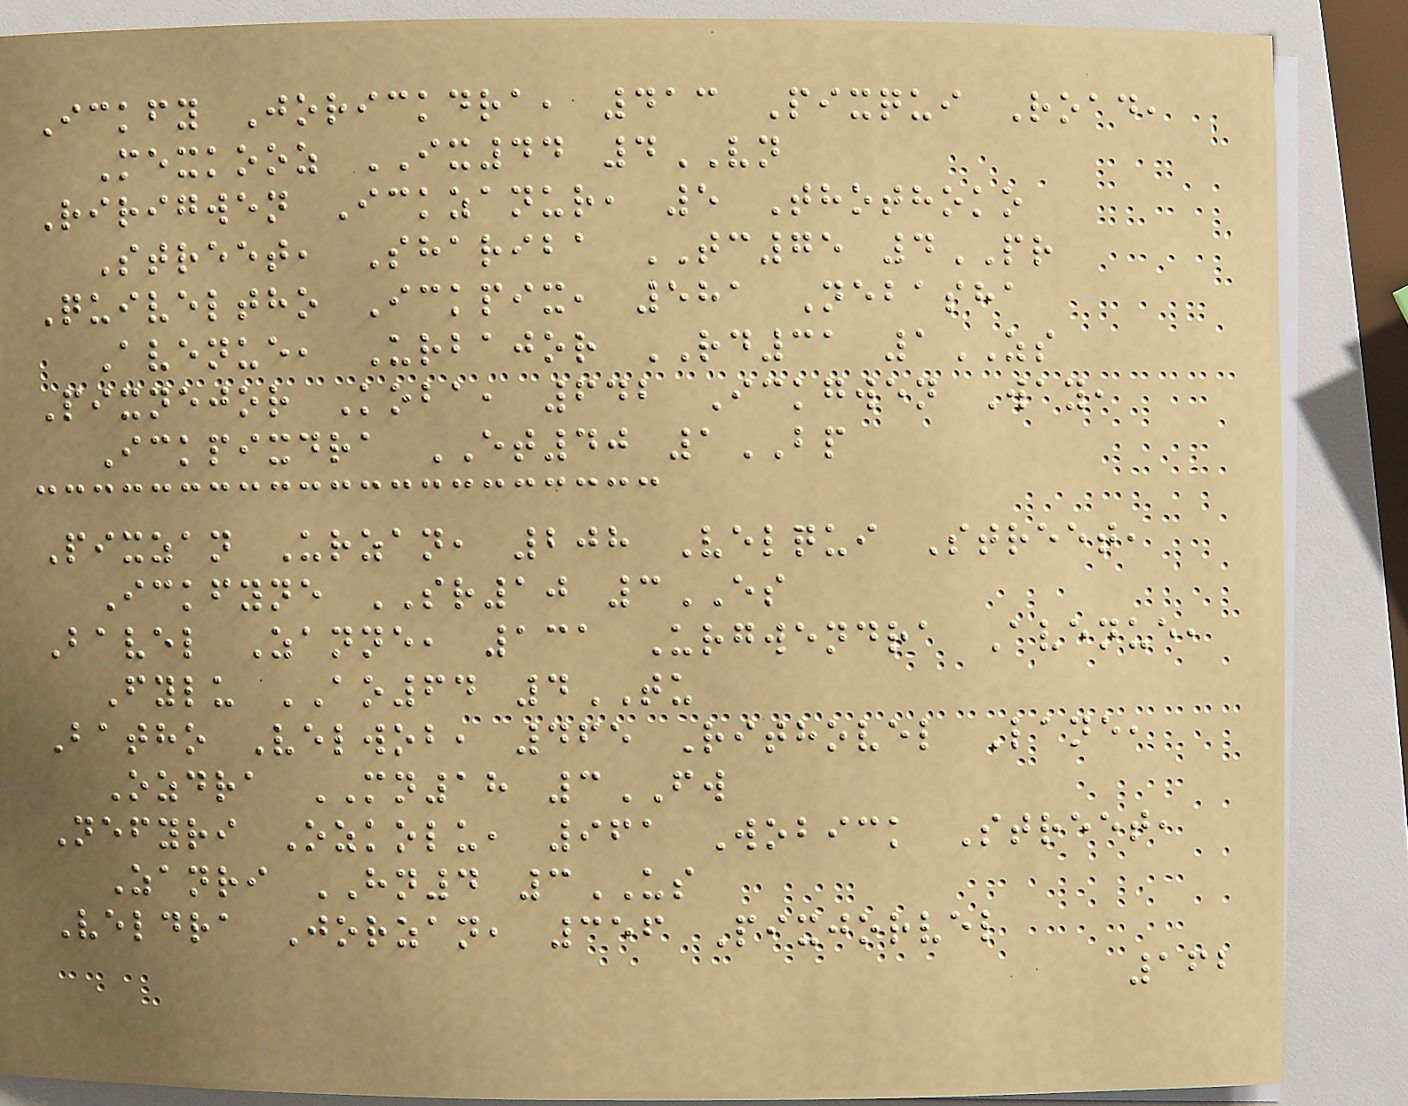Ickfy Jorickdra, 413 Pixqui Road,
Mexkooz IX44 4VN
Ririgwen Ickzanur, 5 Thothoko
Street, Shariba TC75 4PR
Quiveltho Ickpix, 581 Nebasha
Avenue, Urbajor RD31 1ZS
Pixnejor Koba, 642 Ickgwen Way,
Ickpixdra ET40 1BP
Pixzan Urzan, 208 Velqui Street,
Ickfyne SR10 3ES
Bavel Zanne, 131 Urgwendra Avenue,
Fylu AO64 4TU
Batho Velwob, 465 Rithovel Lane,
Ozdra MN18 3FW
Nefyri Ozkolu, 961 Wobick Street,
Zanri HN4 3US
Veldra Jorzan, 356 Pixjorvel
162
